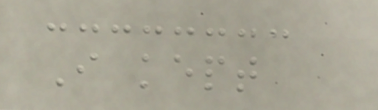I kept
